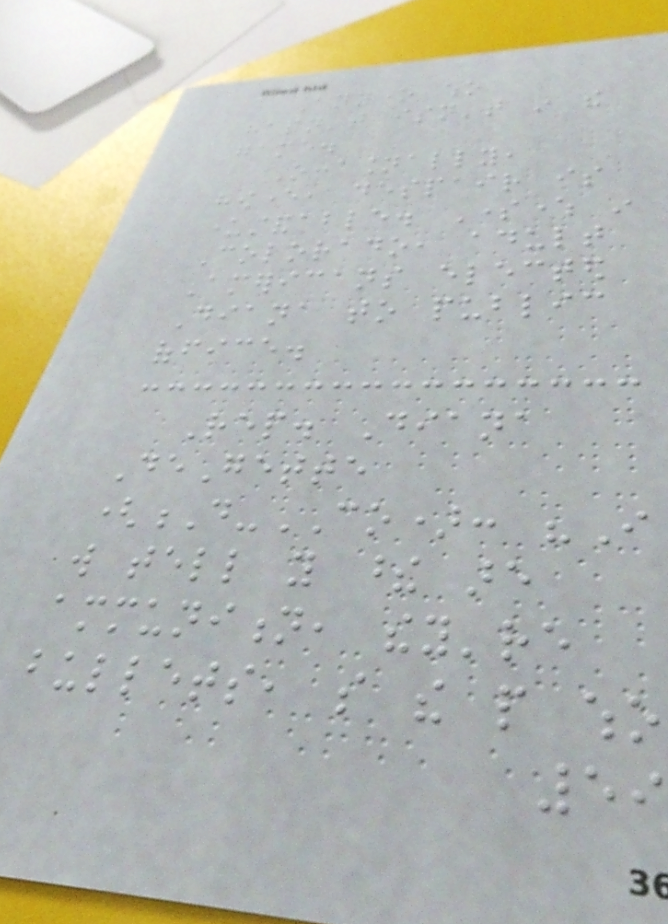Anyone who
hasn't isn't in the
game.
Occasionally,
however, despair is
understandable. Somewhere in
Colorado, adult
Americans elected
Diana to public
office.
Rep. Diana
DeGette
(D-CO): "I
will tell you these are
ammunition, they're
bullets, so the people who
59
